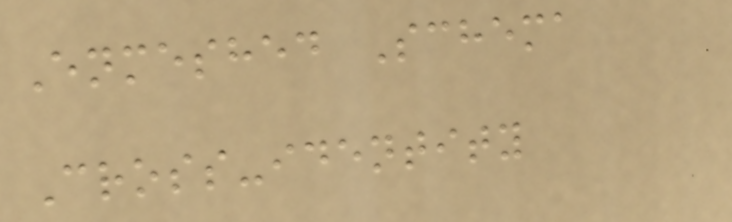Enmeshed Schema
Cross-identity
